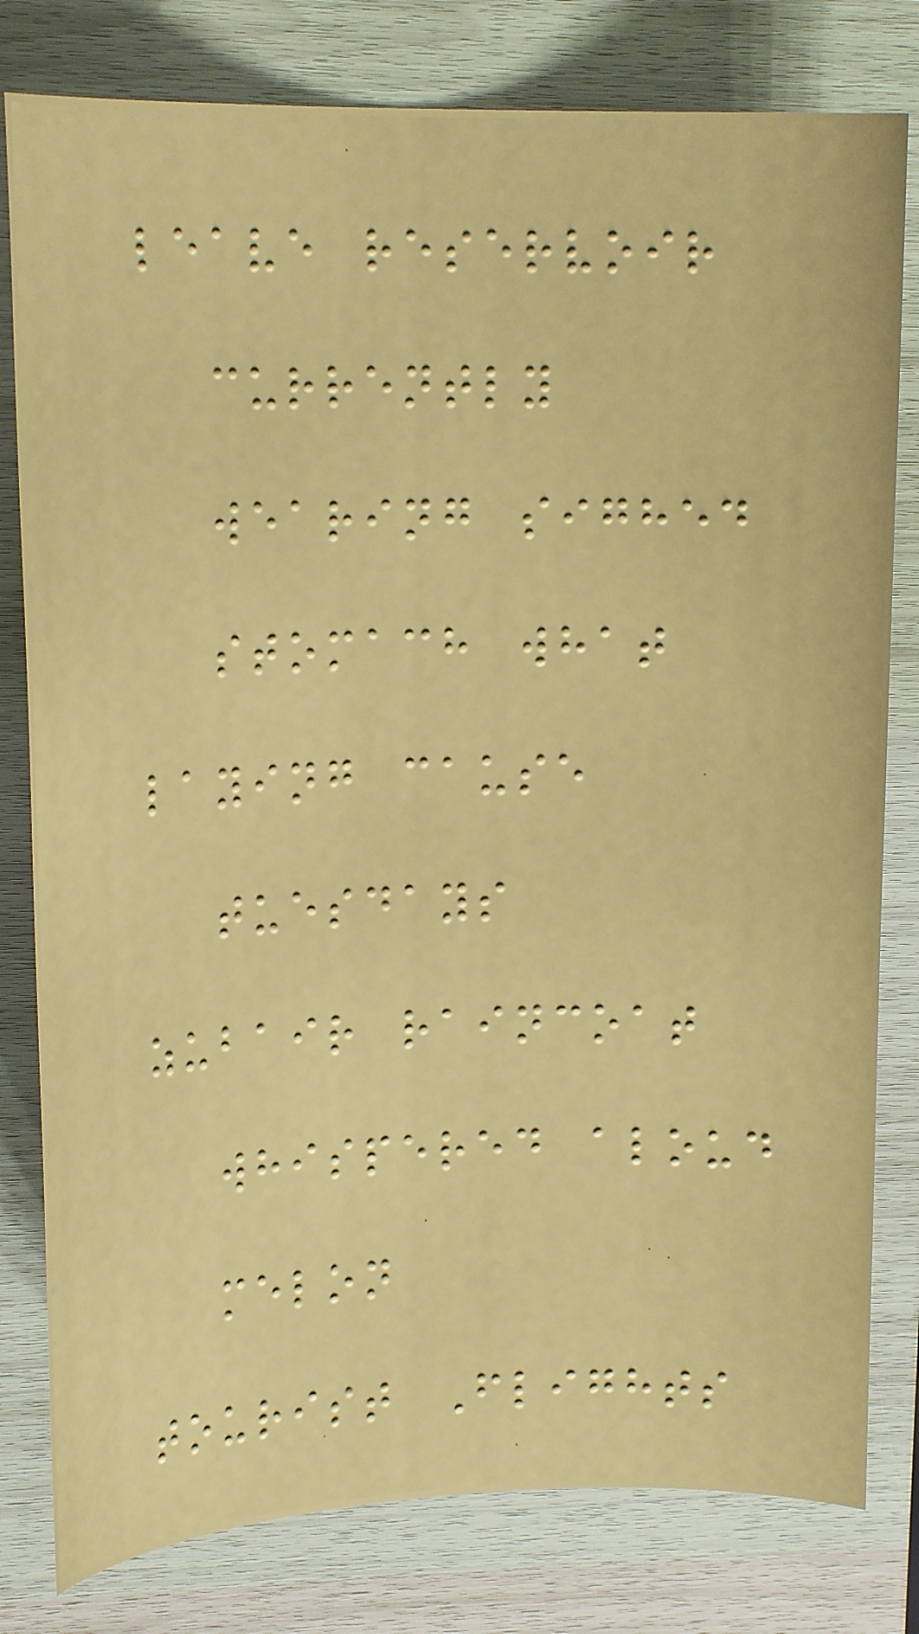leave reservoir
currently
wearing sighed
stomach what
laying cause
tuesdays
zubair raincoat
whispered aloud
melon
tourist Flights
